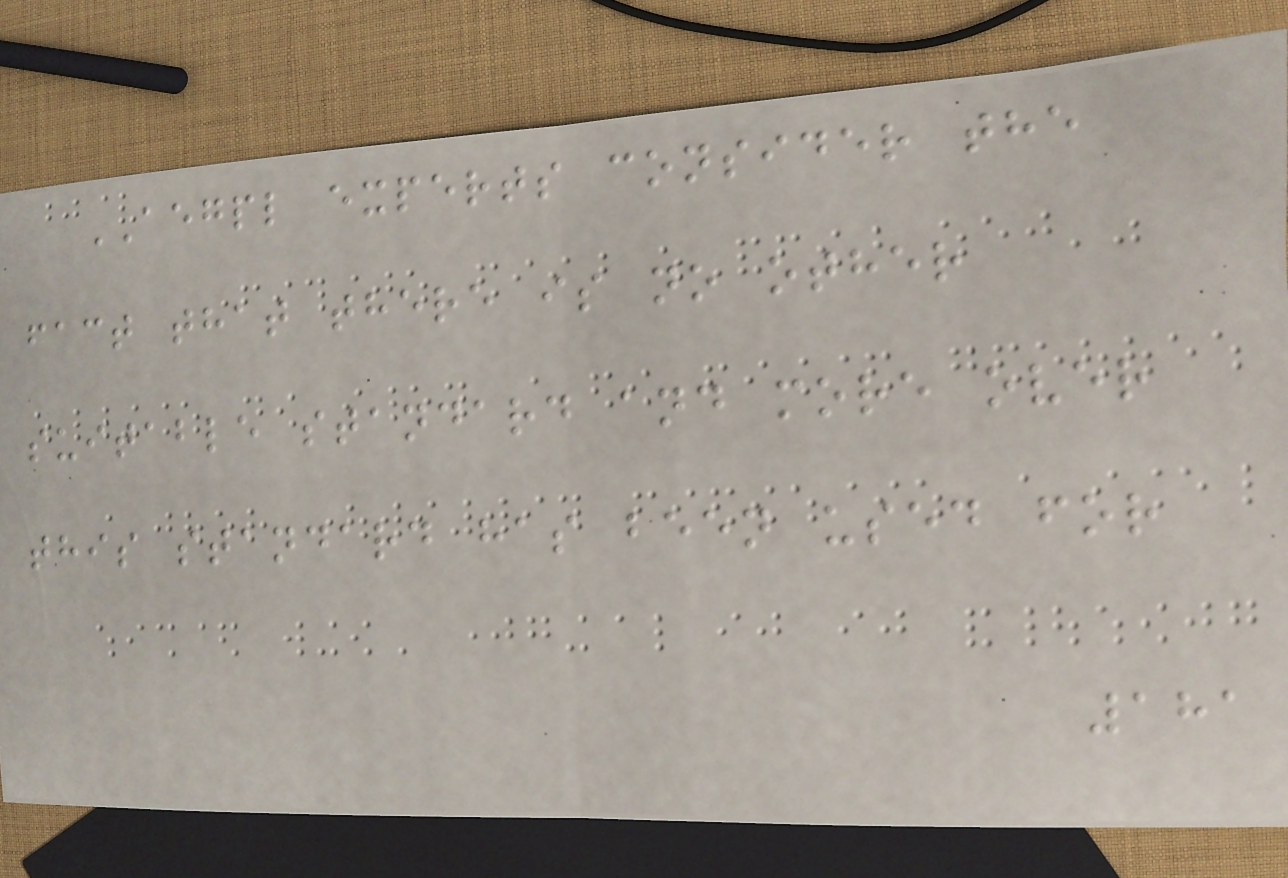AEGPL experts consider the
fact that there is no other
suitable standard and more over
this standard has been used for
181
